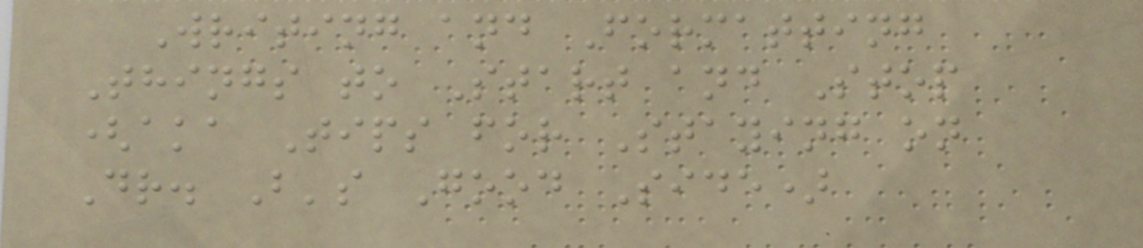Writing and Formatting
Things to Start and Stop
(aka Tips for Staying on
Dr. B's Good Side)
